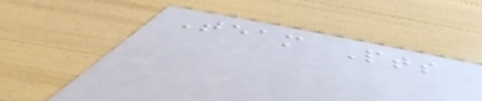Team Pts
